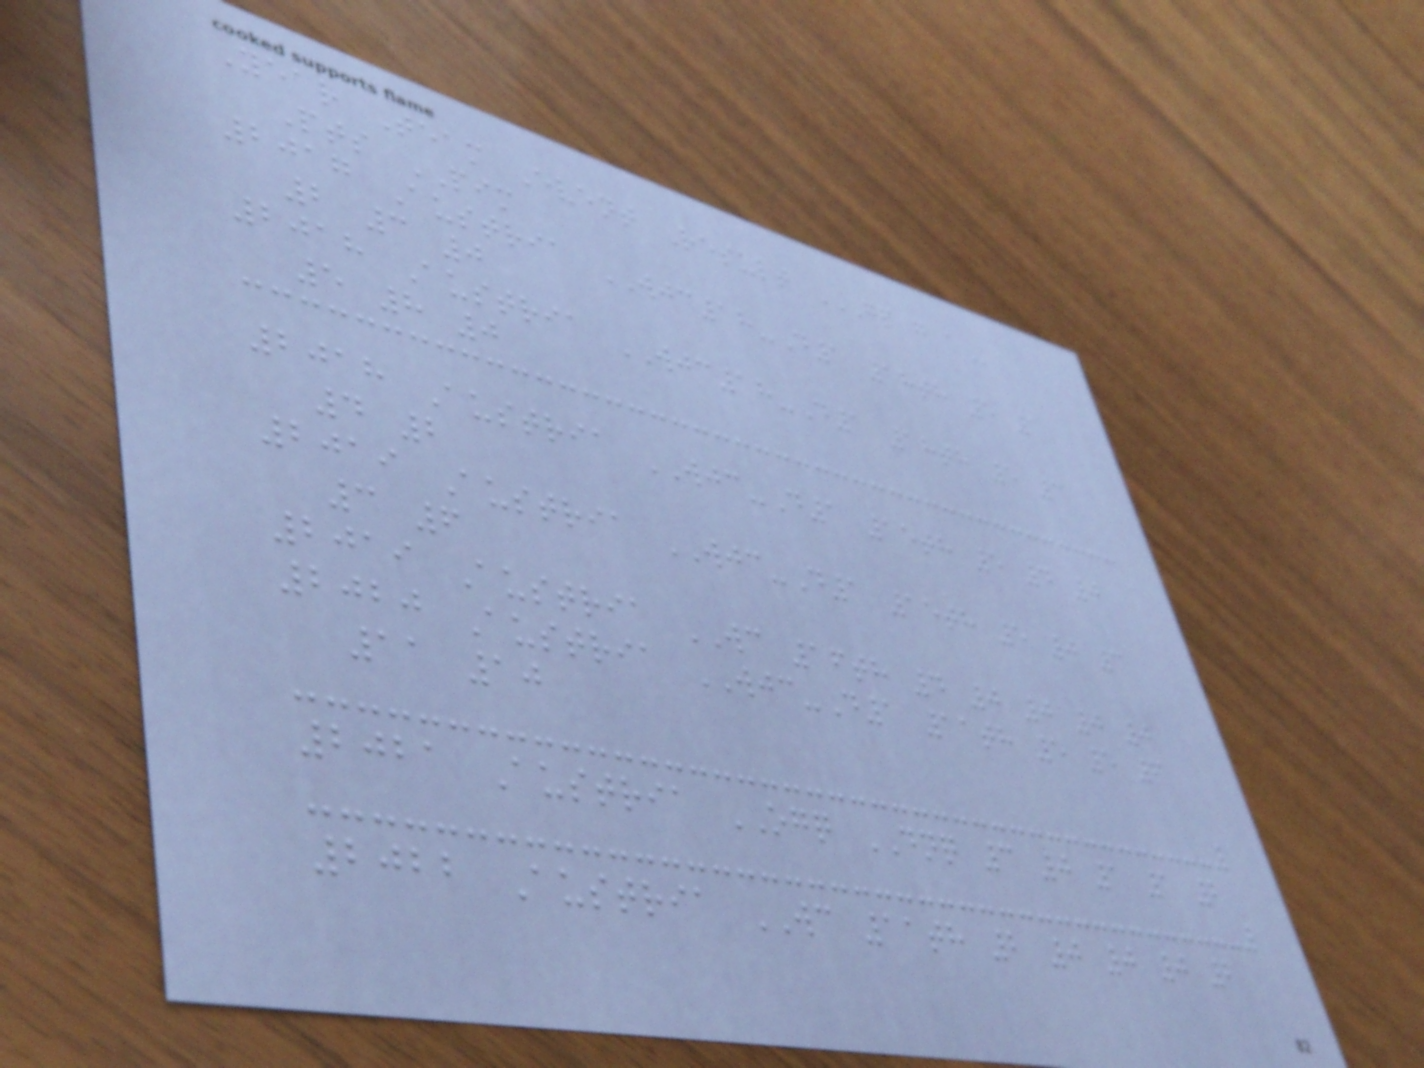Year Team Event Result GP G A
Pts PIM
2017 Austria WJC18-D1 18th 5 1
2 3 0
2018 Austria WJC18-D1 18th 5 3
5 8 0
2018 Austria WJC-D1 15th 5 4 0
4 2
2019 Austria WJC-D1 15th 5 0 3
3 6
2019 Austria WC 16th 4 0 0 0 0
2020 Austria WJC-D1 11th 5 5 6
11 10
2021 Austria OGQ DNQ 3 0 1 1 2
2022 Austria WC 11th 2 0 0 0 2
